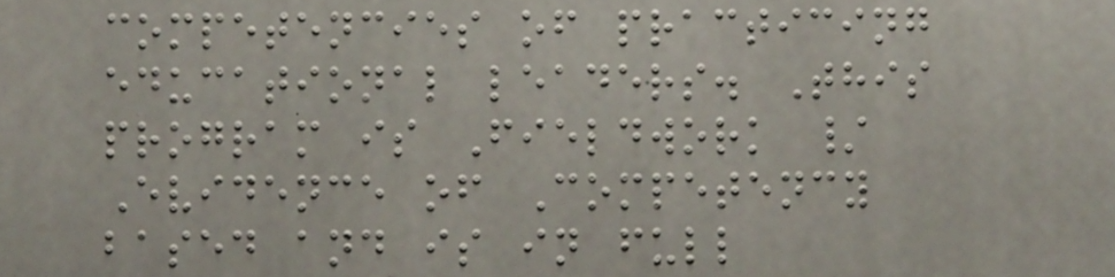competencies of practicing
educational leaders. This
program is Fieldwork /
Evidence of Competency
based and is in full
